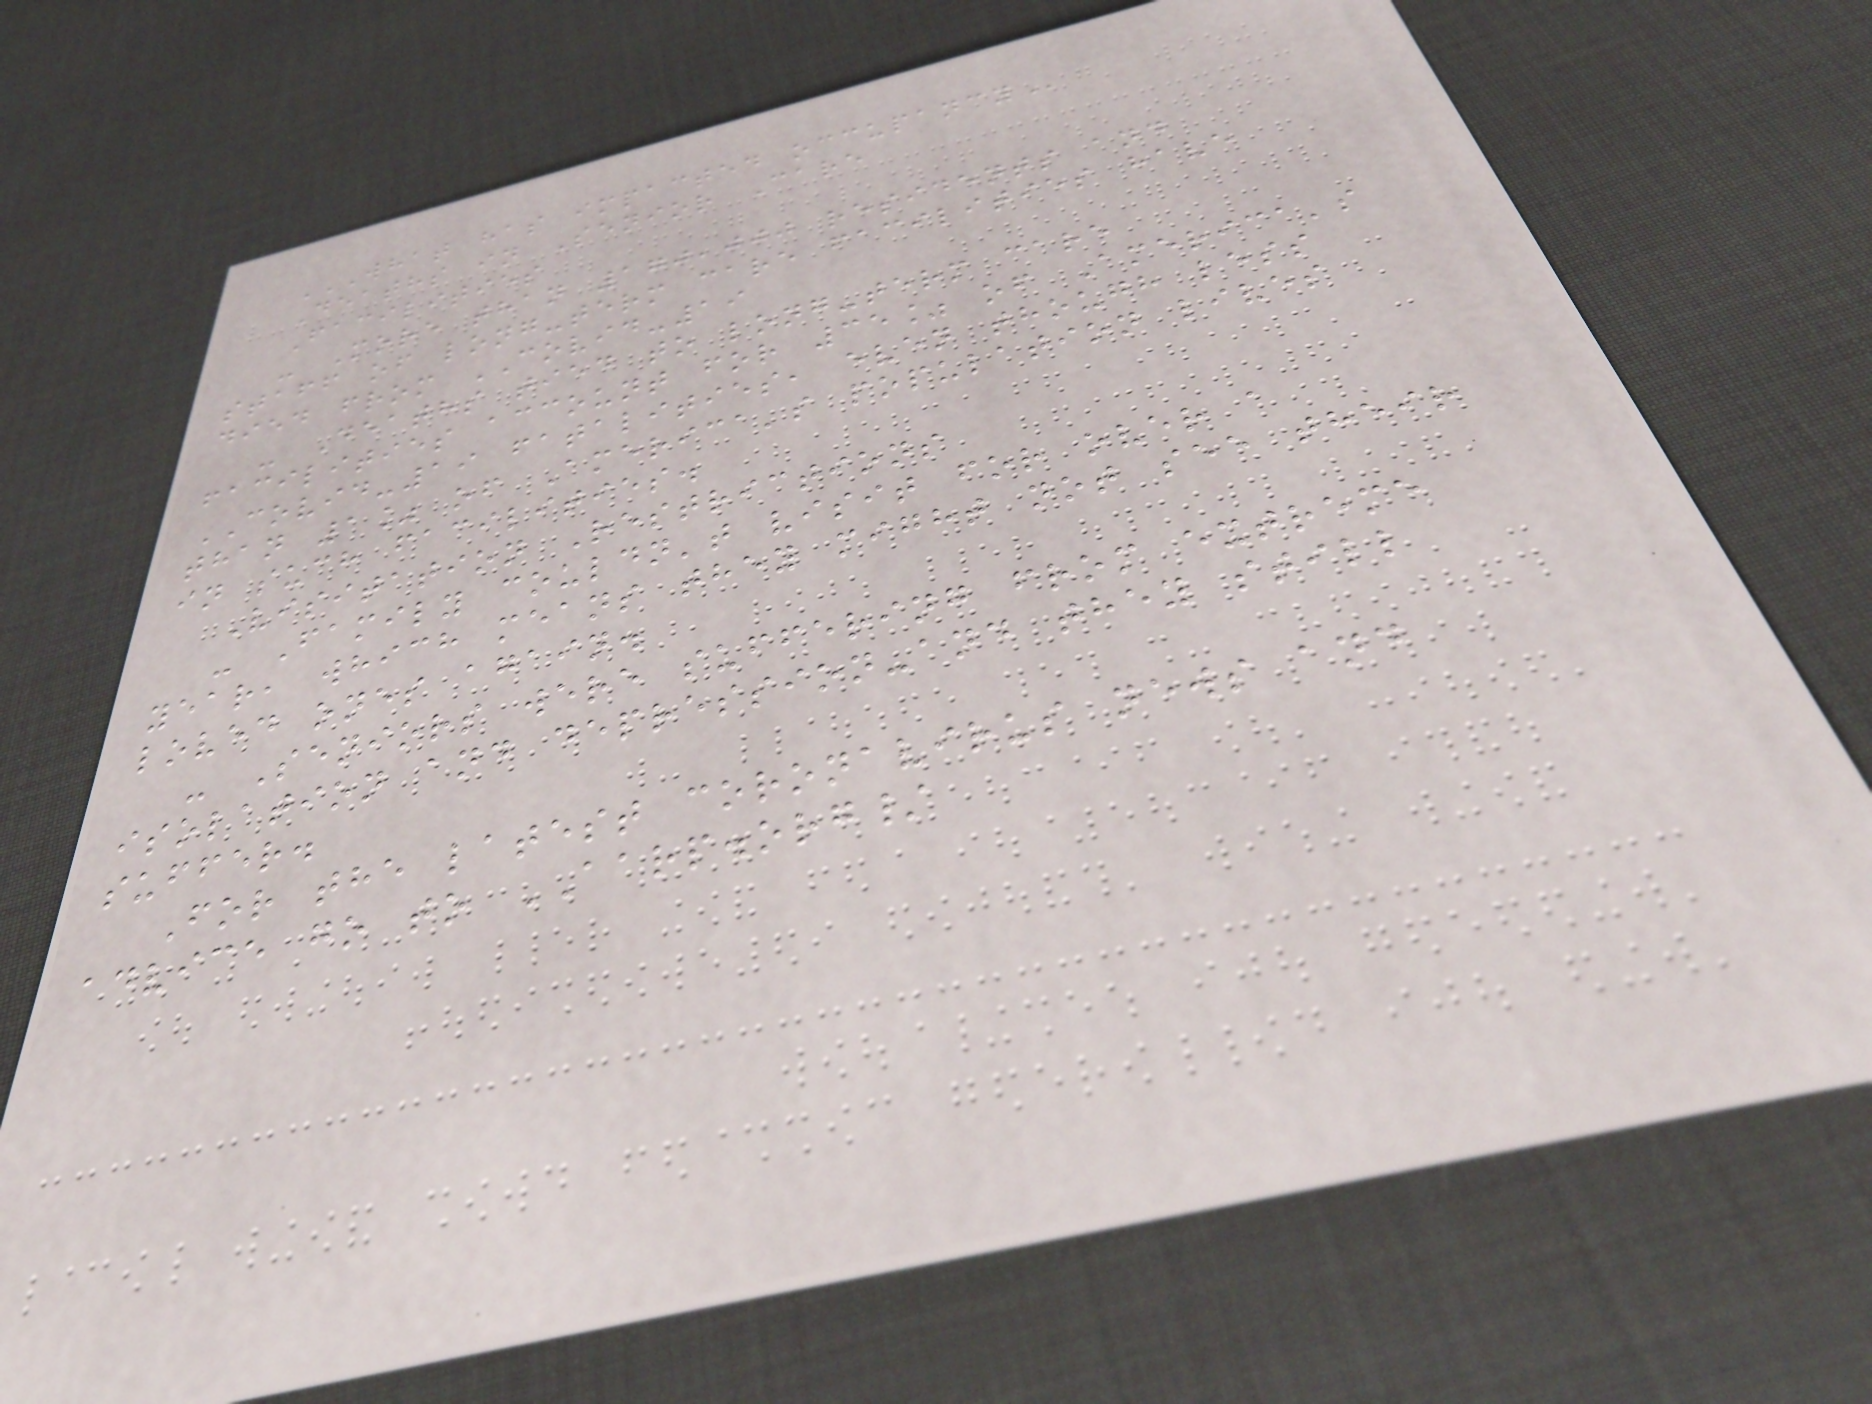WHAT HAS IMPACTED OCCUPANCY
Deaths in Senior Care
Facilities
- More than 170,000 residents and
staff of long-term care facilities have
died from COVID-19
- Deaths tied to long-term care
facilities account for 35% of America's
COVID-19 fatalities, even though less
than 1% of America's population lives
in such facilities.
Visitation Restrictions
- Family couldn't visit for over a
year, which means they might not see their
loved ones again.
- Seniors were suffering from extreme
isolation and depression-and they still
suffer.
For the latest coronavirus news and
advice go to AARP.org/
